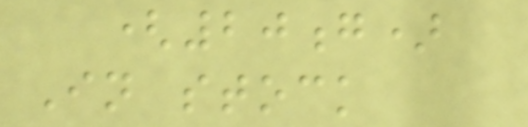(20g)
In stock
